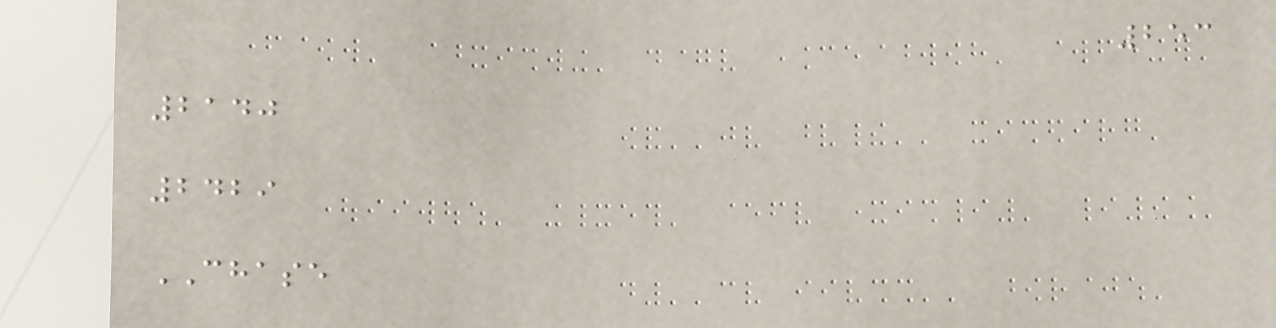253
2140
2429
CHASE
